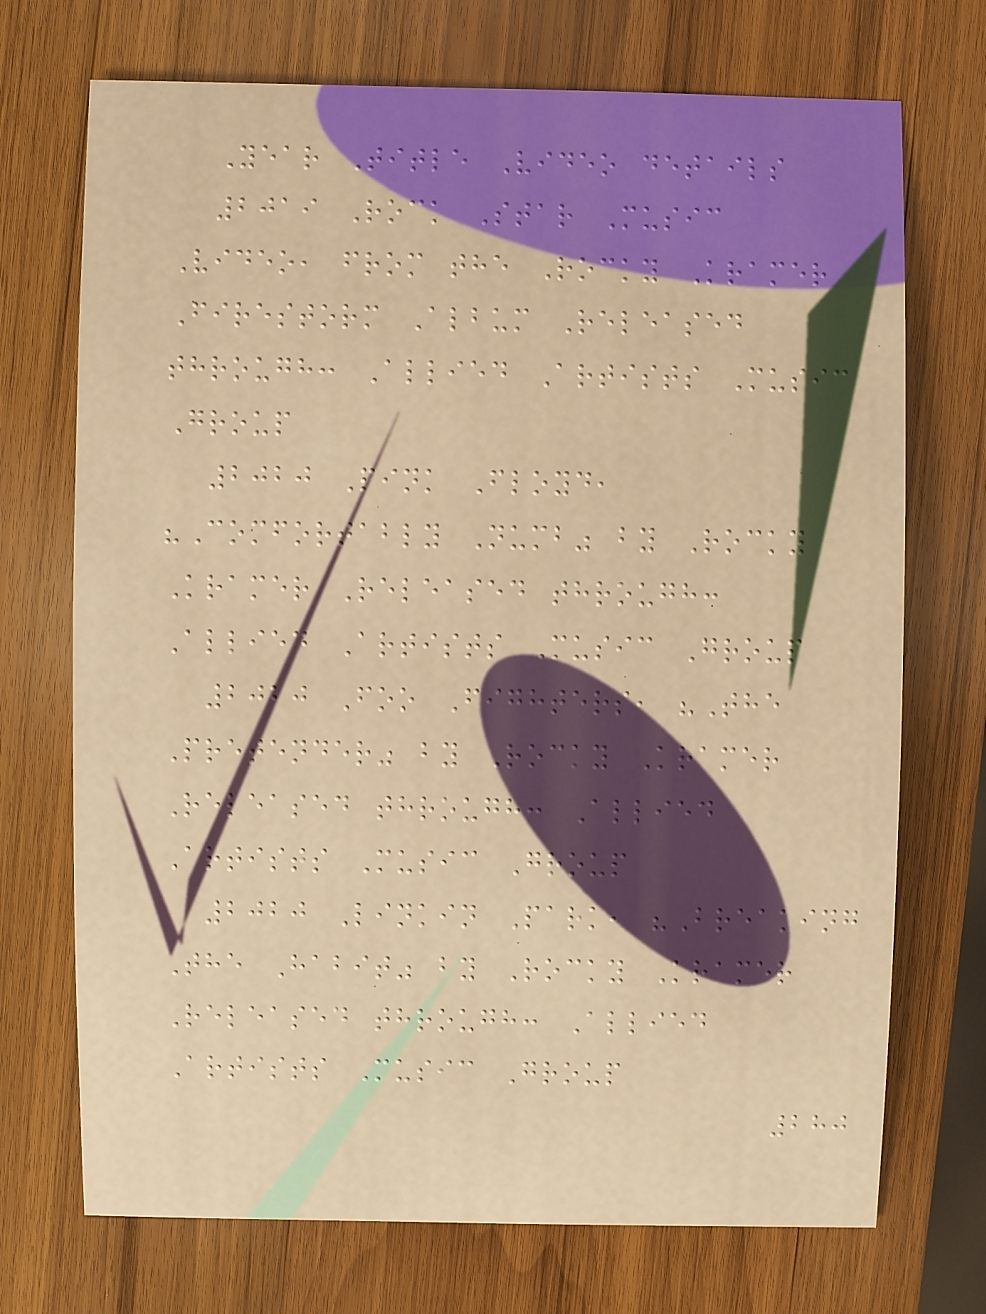Year Title Video details
2019 Rock Star Music
Video, from the Rocky Kramer
Firestorm Album Released
through: Allied Artists Music
Group
2020 Pink Floyd,
"Comfortably Numb" by Rocky
Kramer Released through:
Allied Artists Music Group
2020 Foo Fighters, "The
Pretender" by Rocky Kramer
Released through: Allied
Artists Music Group
2020 Linkin Park, "Breaking
The Habit" by Rocky Kramer
Released through: Allied
Artists Music Group
280
